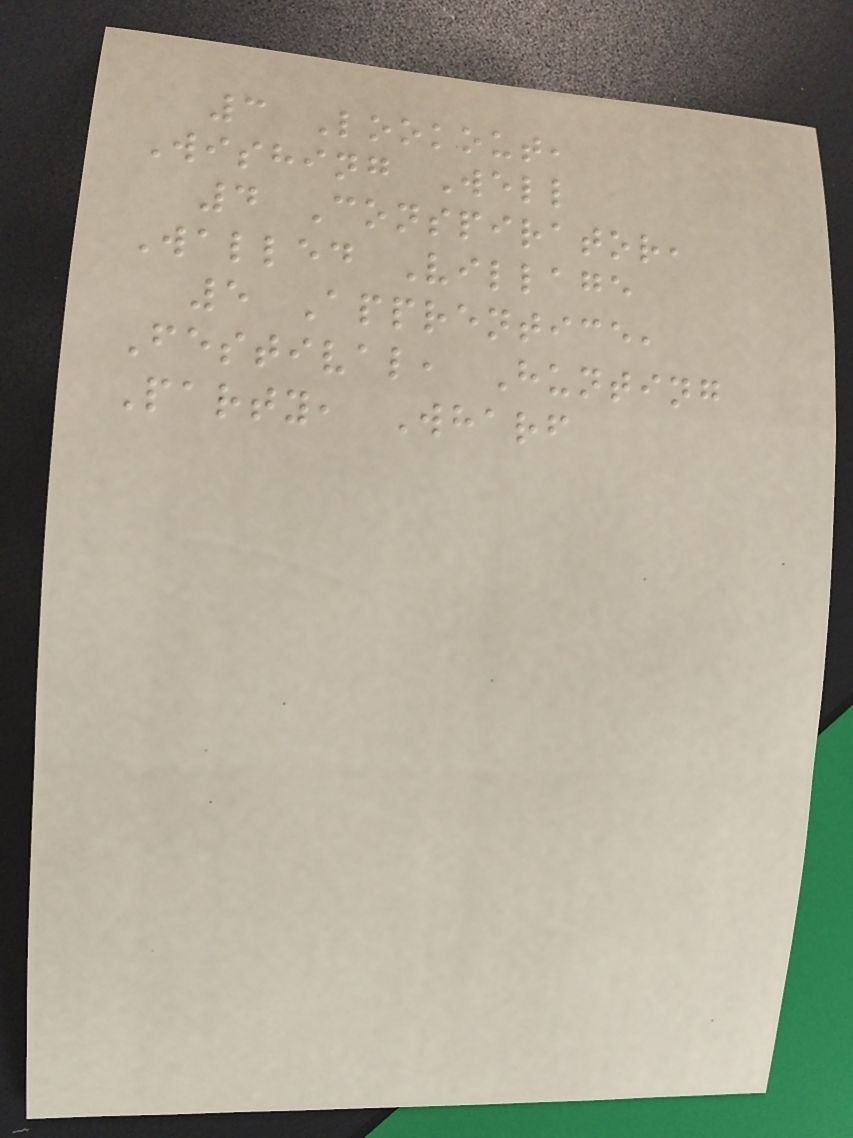3 Lookout,
Wishing Well
4 Conspirator,
Walled Village
5 Apprentice,
Festival, Hunting
Party, Wharf
